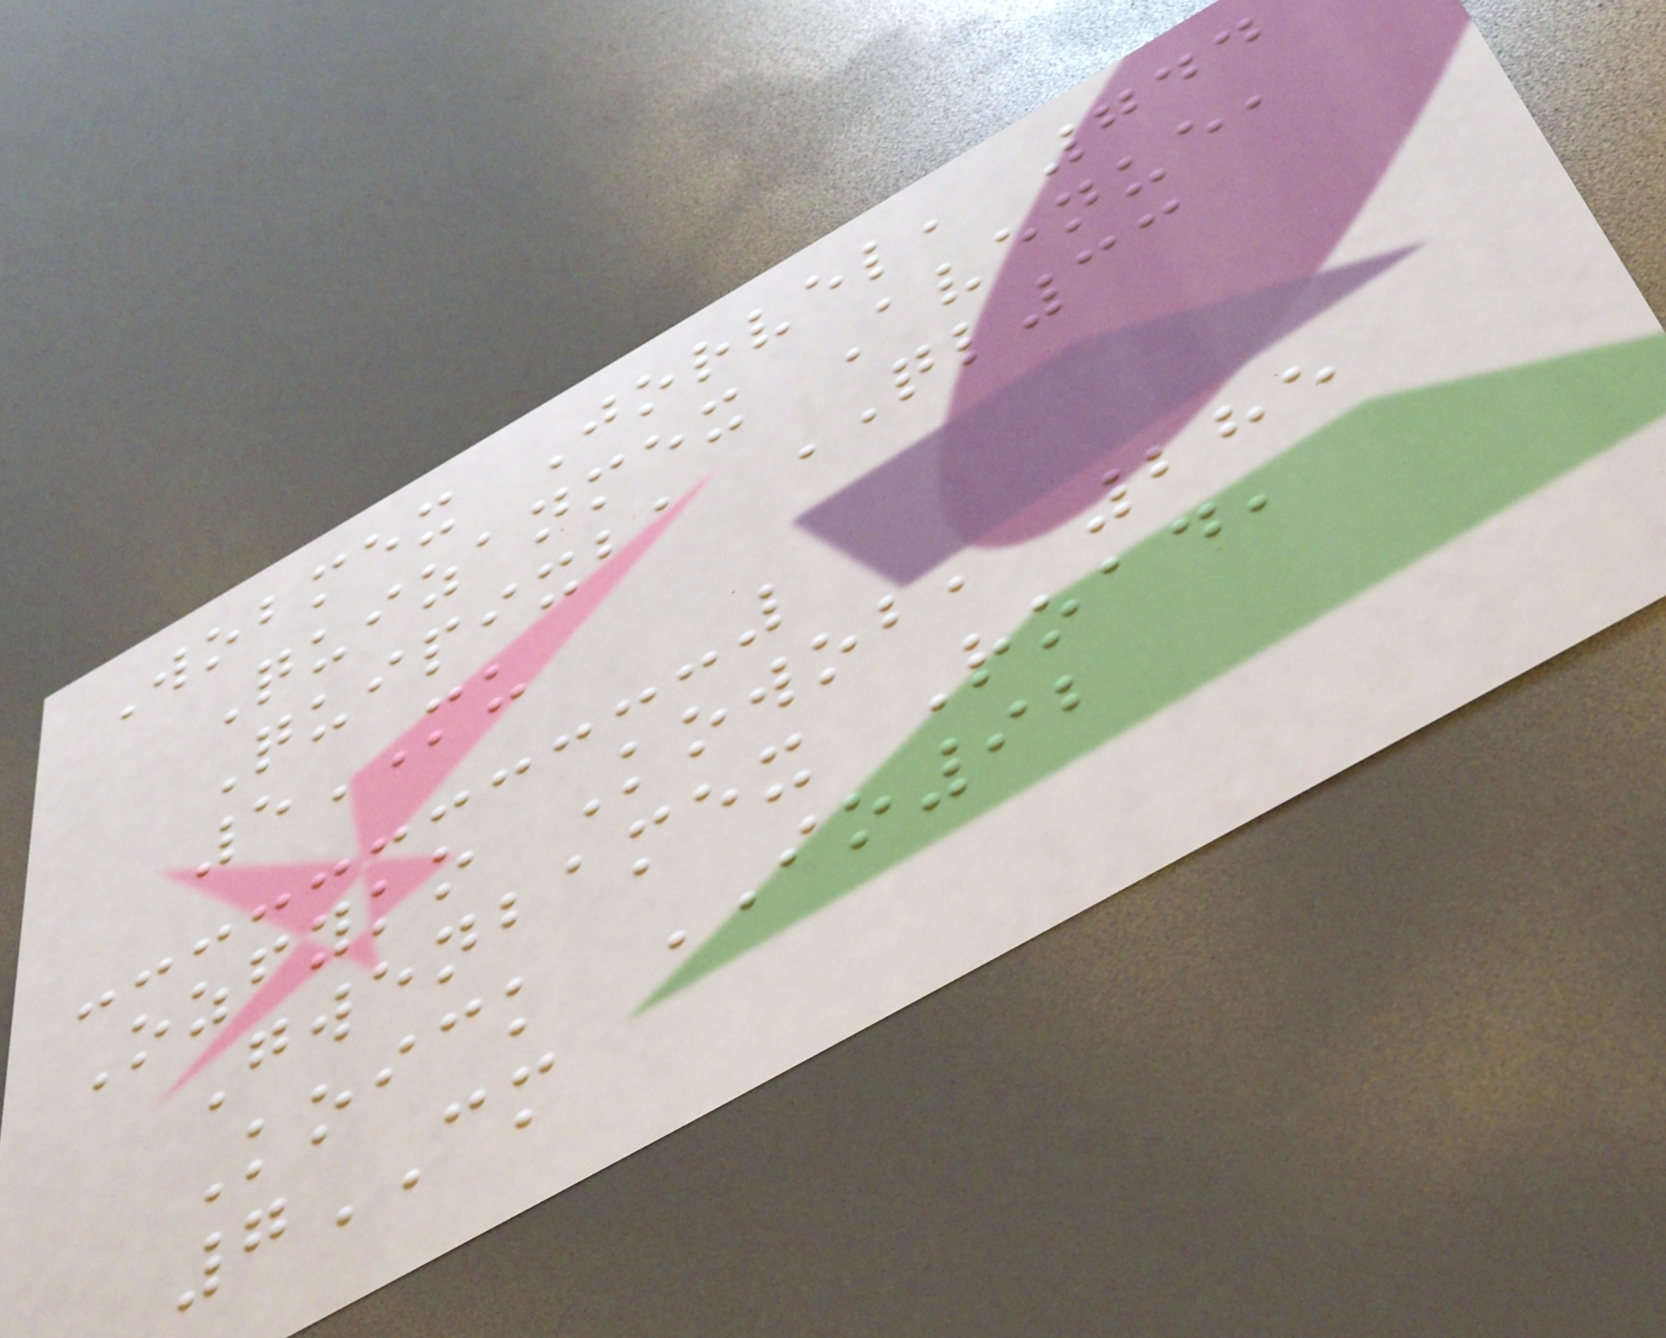Wobmex Jorvel, 744
Quizanmex Avenue,
Quipixba QL33
5MU
Ozfyko Kowob, 285
Gwenbamex Road,
Koick IO92
7CM
